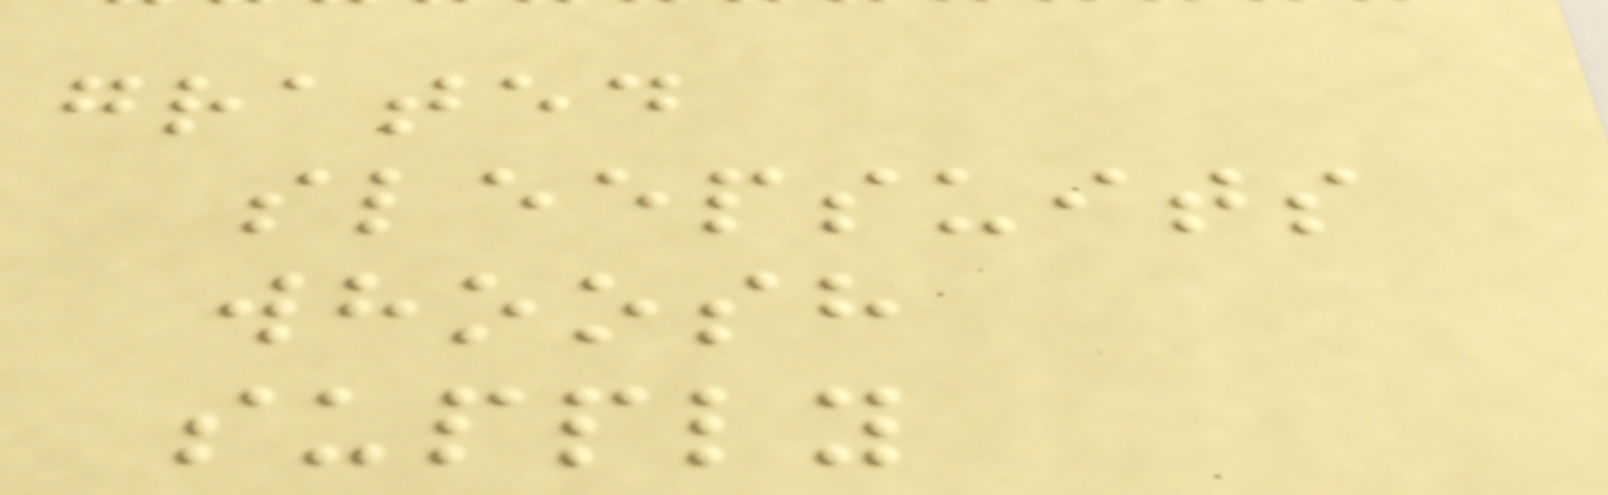grated
sleepsuits
whoosh
supply
